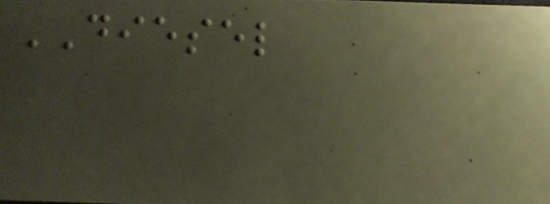DIESEL
